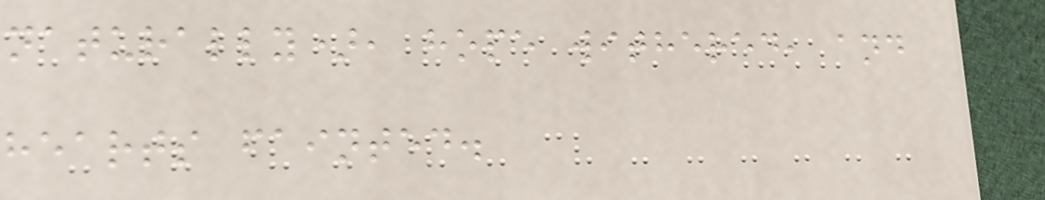naturally), hope withered, and
hearts fainted.
